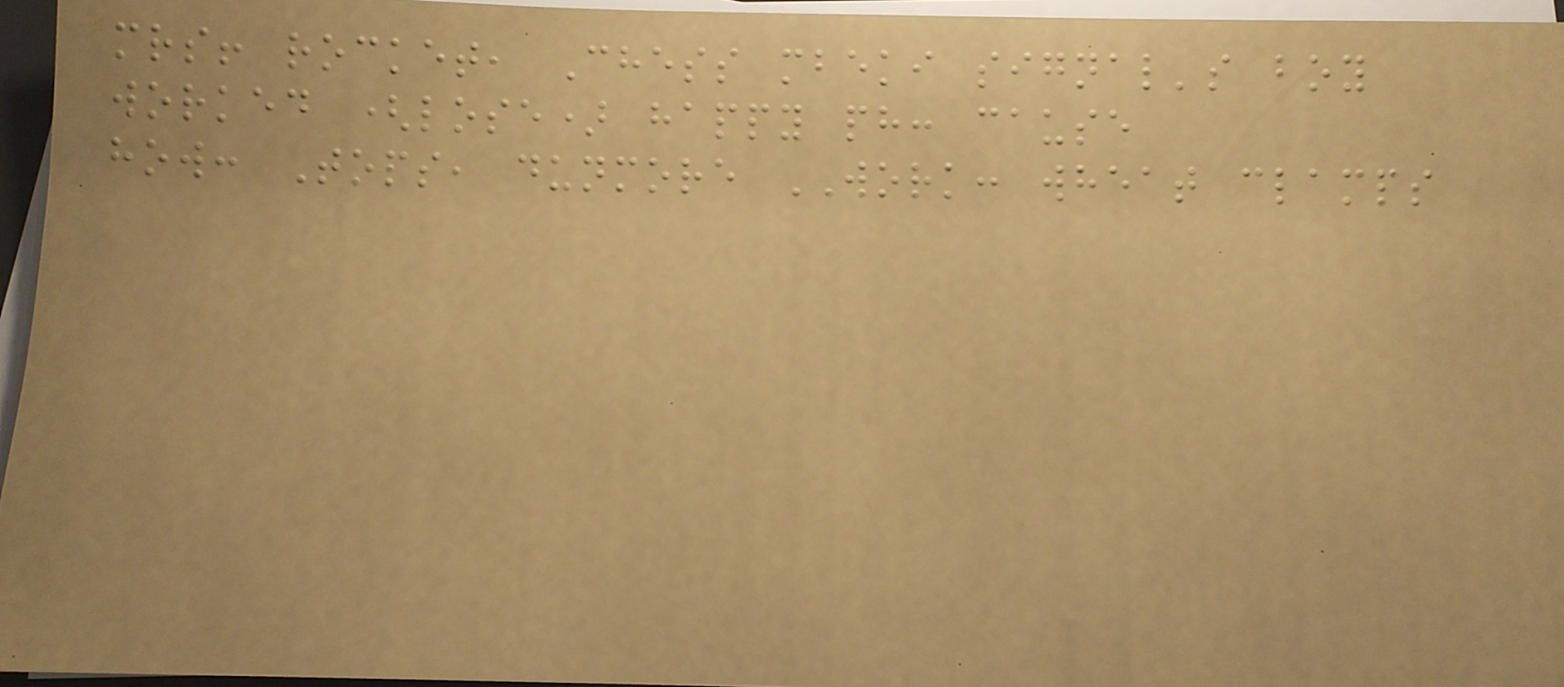mrs! rocket, Chess mbeki signal's boy
worked (lose) happy ph: cause
how: Tops, dunmore WORK: wheat clamps
